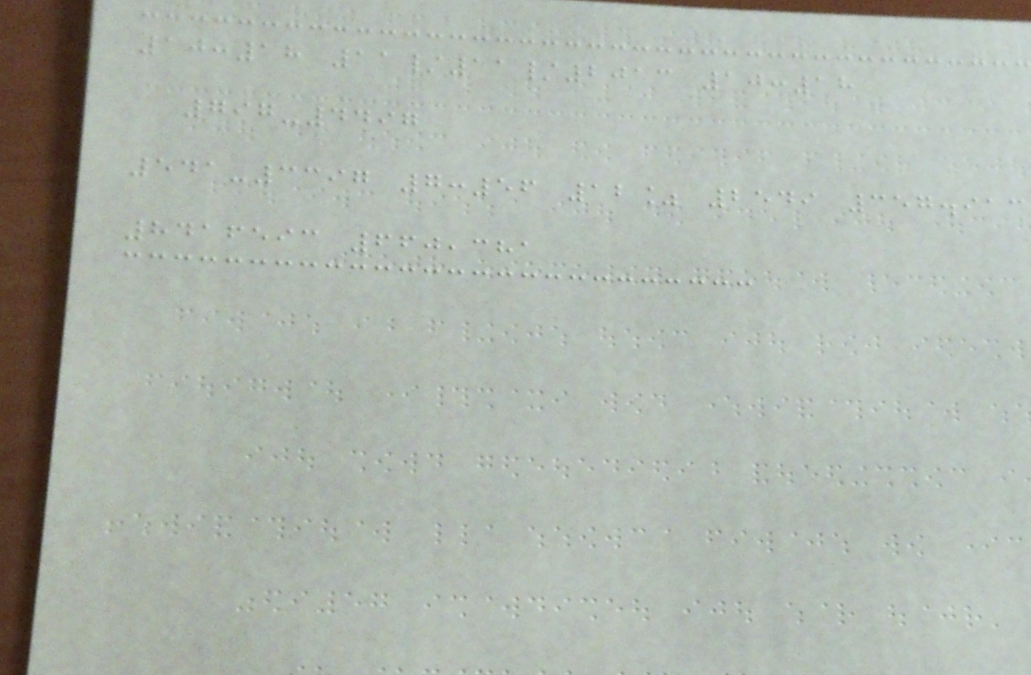10:18 11/11/2013 10:18
797-4497
541-3397 7:56 12% 2549 357.913
8416593 660,381
